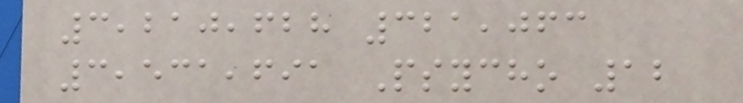3,210,628 321,063
3,531,691 Psycho 12
